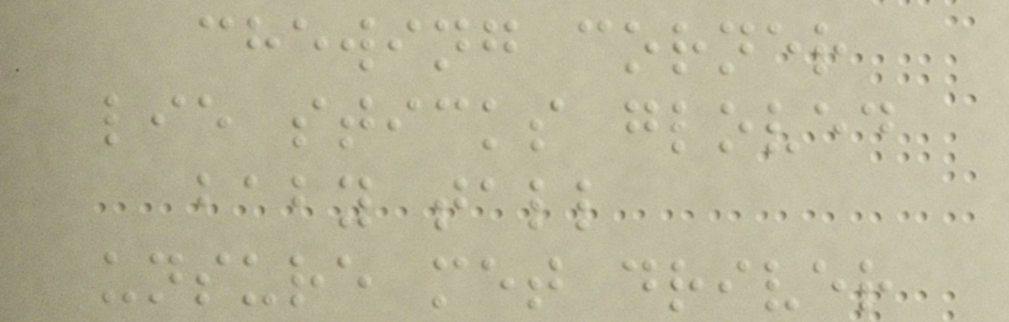chewing corner
lie sticks gloved
baby tall
unsure met driver
